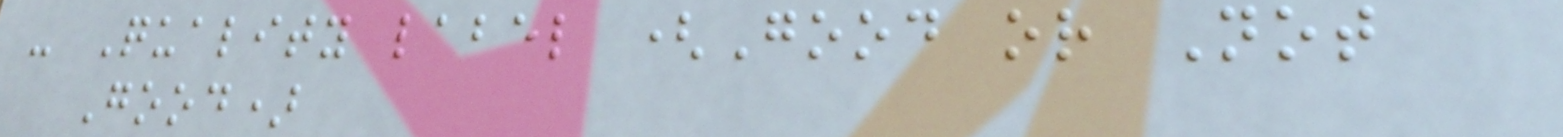- Quality label (Good or Not
Good)
